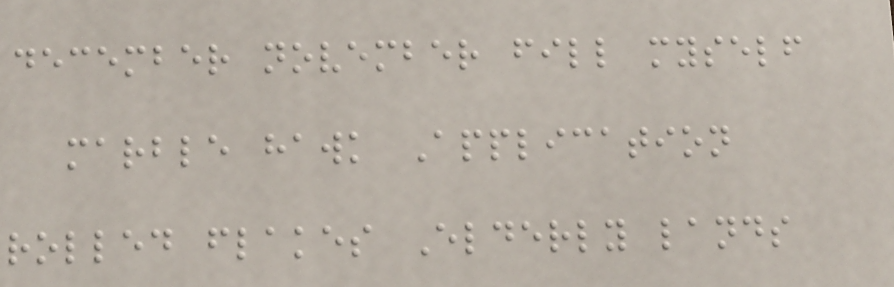december november fill myself
marble hawk Application
rolled flakes Elderly lands
